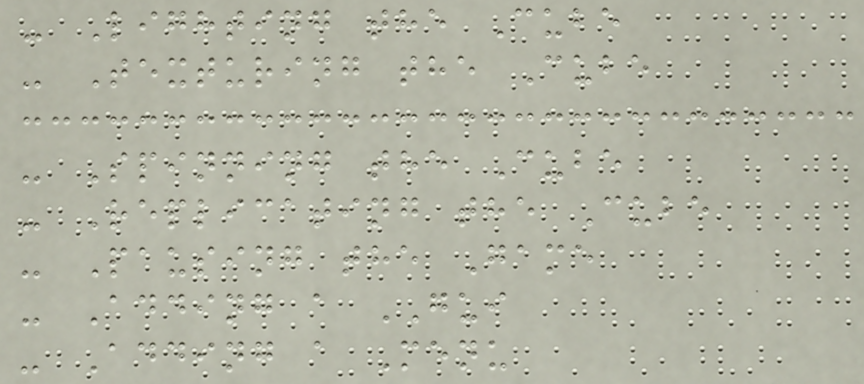- Lighting the Cube
- Texturing the Cube
- Spinning the Cube
- Replicating the Cube
- Pausing the Game
- Adding a GUI
- Adding a Menu
